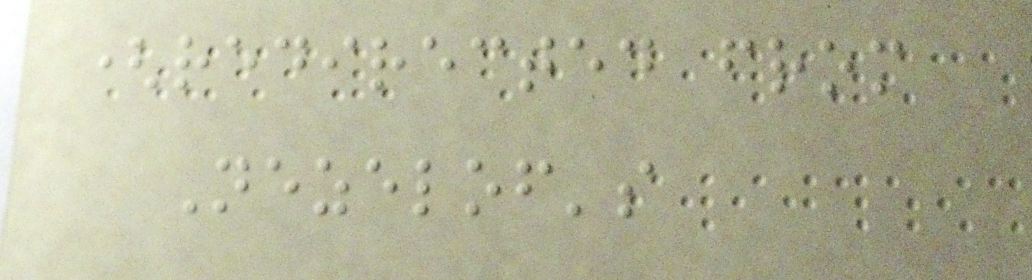(redirected from
Nezelof's
